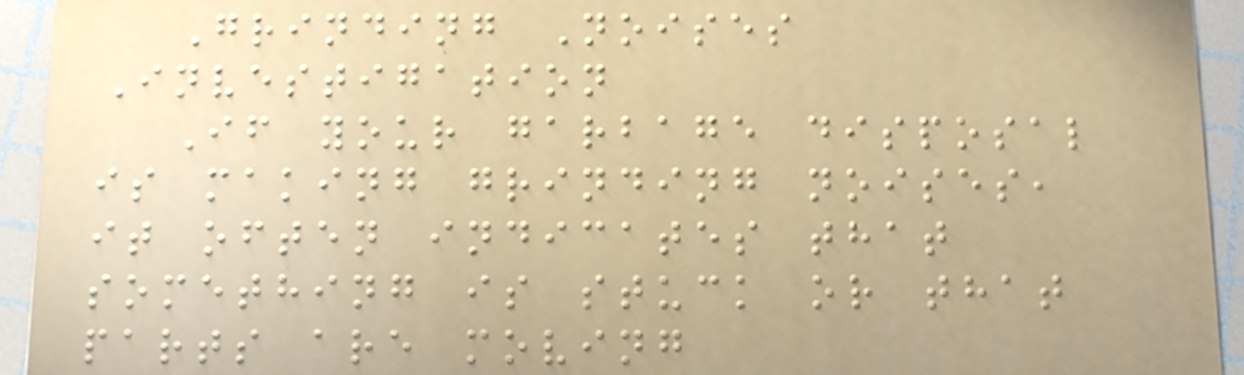Grinding Noises
Investigation
If your garbage disposal
is making grinding noises,
it often indicates that
something is stuck or that
parts are moving
